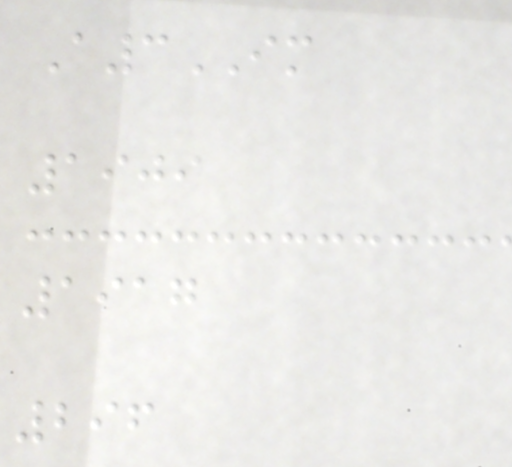A3IM
1909
1917
296
